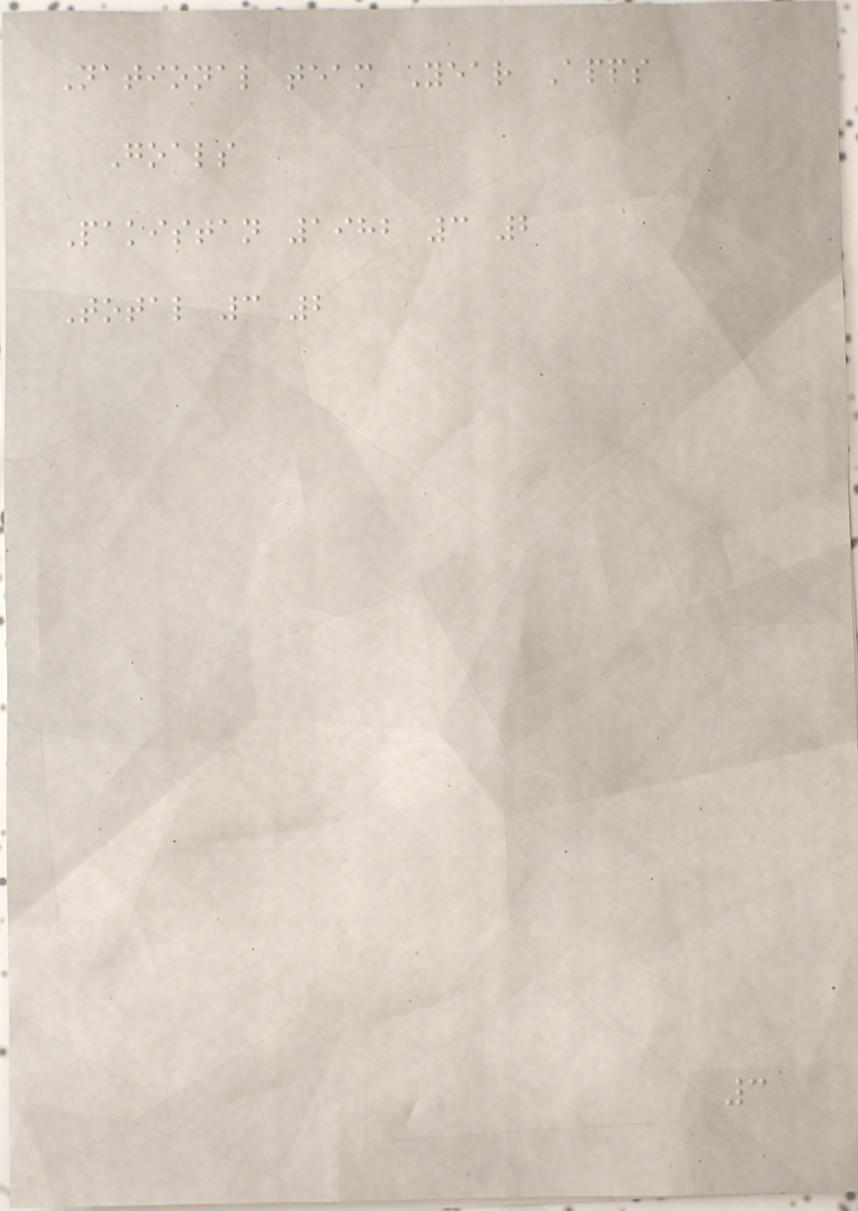National team Year Apps
Goals
Pakistan 1982 3 2
Total 3 2
3
